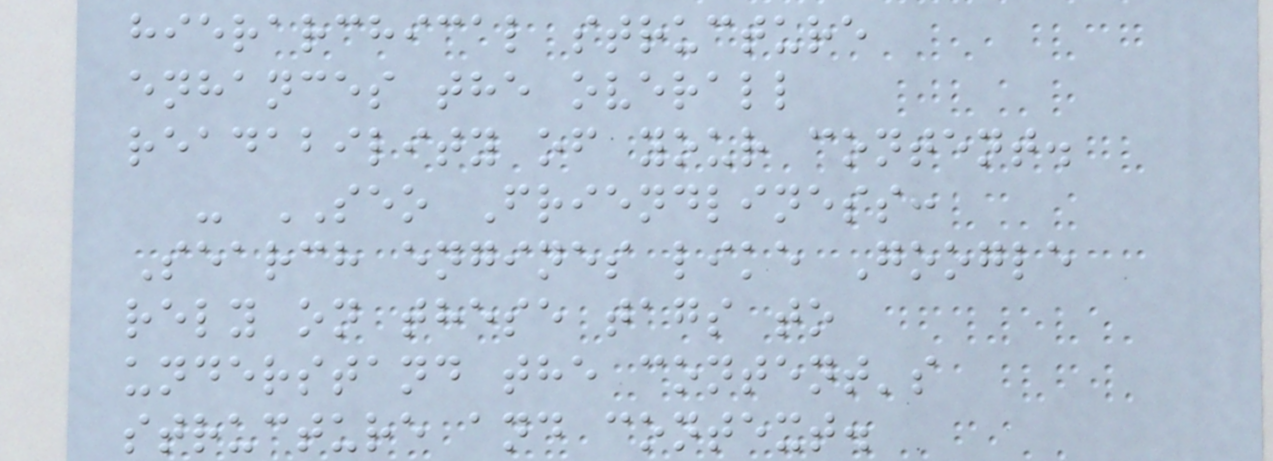hierarchical structure
enhances the overall
readability of your content.
- SEO Friendliness:
Search engines like Google
rely on these tags to
understand the content's
structure and context.
